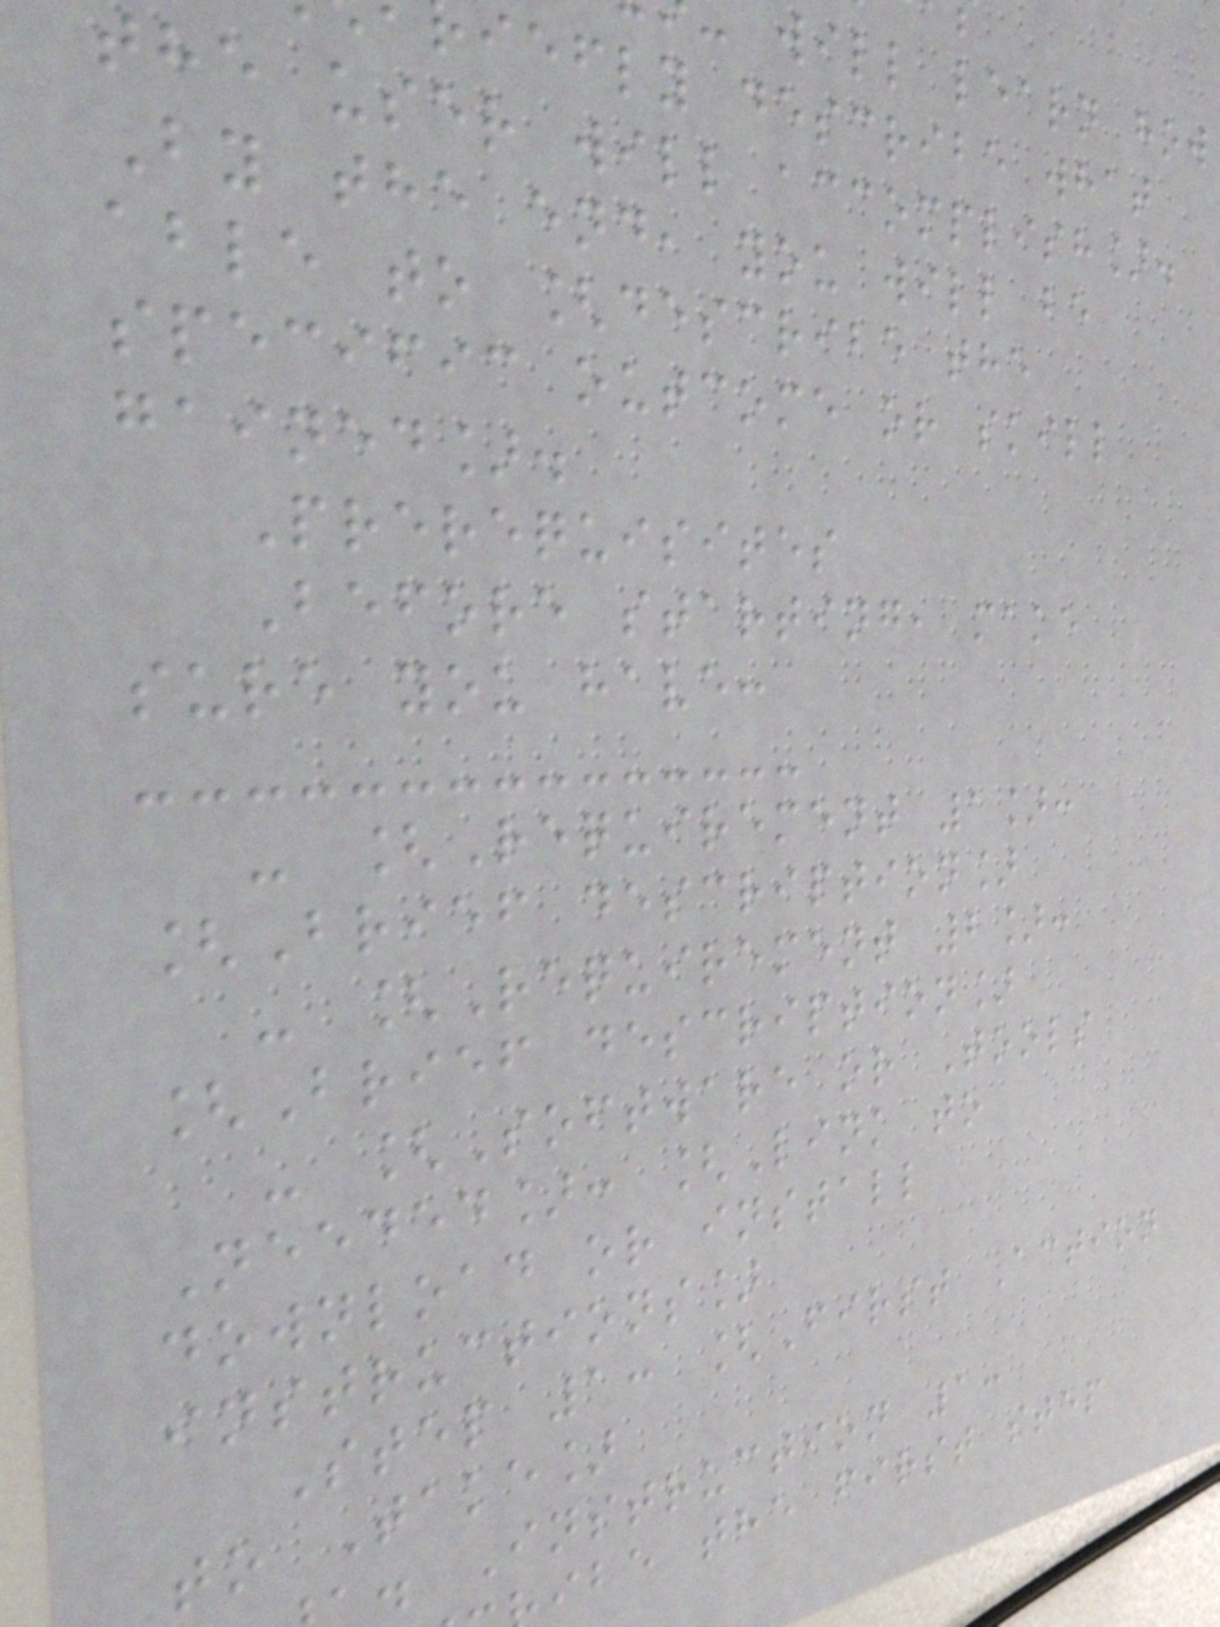will learn how
iefly describe what
the user will accomplish].
By the end, you will be
able to [describe the
specific outcome or skill
gained].
Prerequisites
Before starting, make
sure you have:
- [Requirement 1]:
[Brief description]
- [Requirement 2]:
[Brief description]
- [Software or Tools
Needed]: [Link to
download or install
instructions]
Step 1: [First Action
to Take]
. Instruction 1:
ibe the first step
